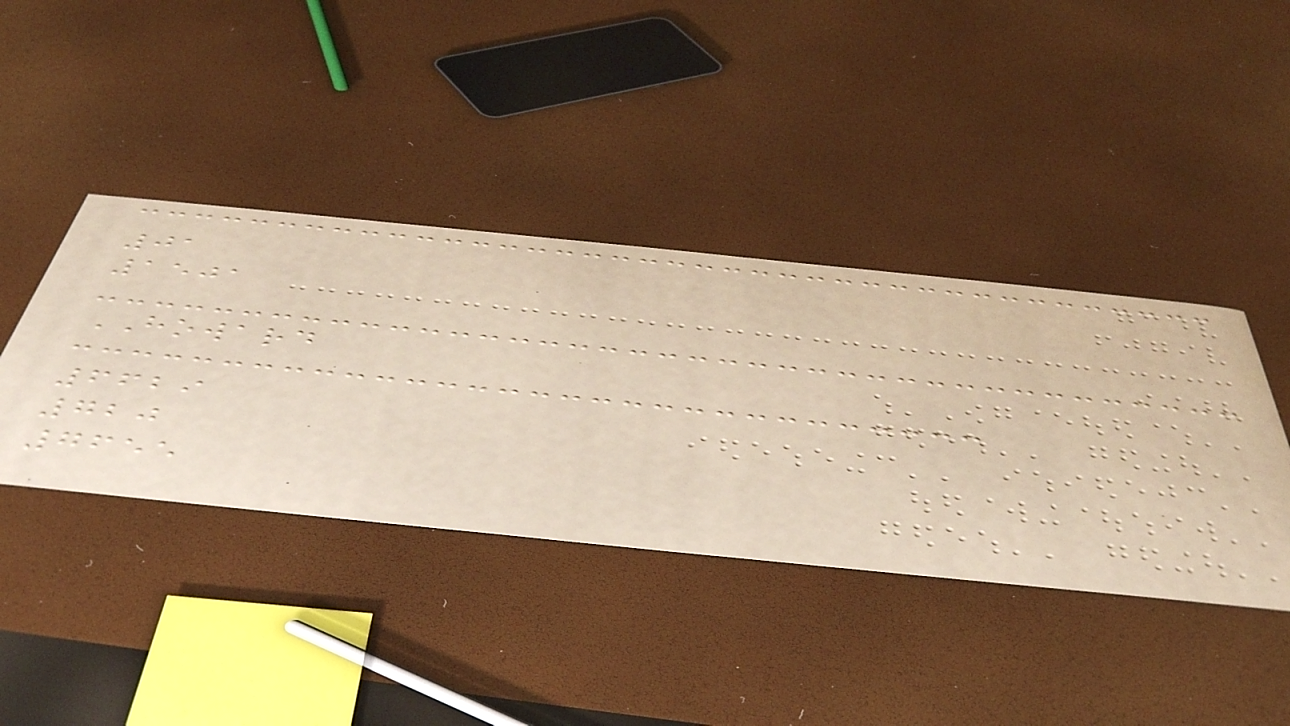01
1501
HOWARD
6629
720
7655
